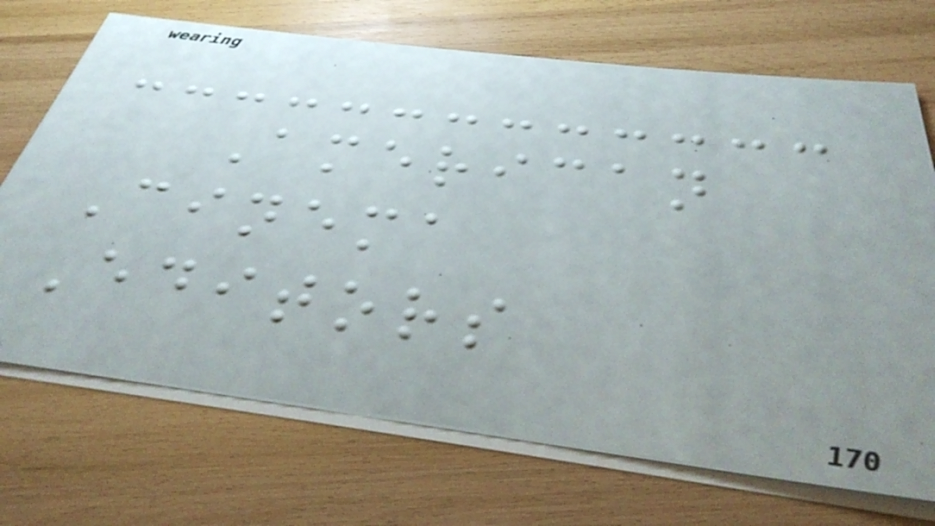American
Cinema
Editors
